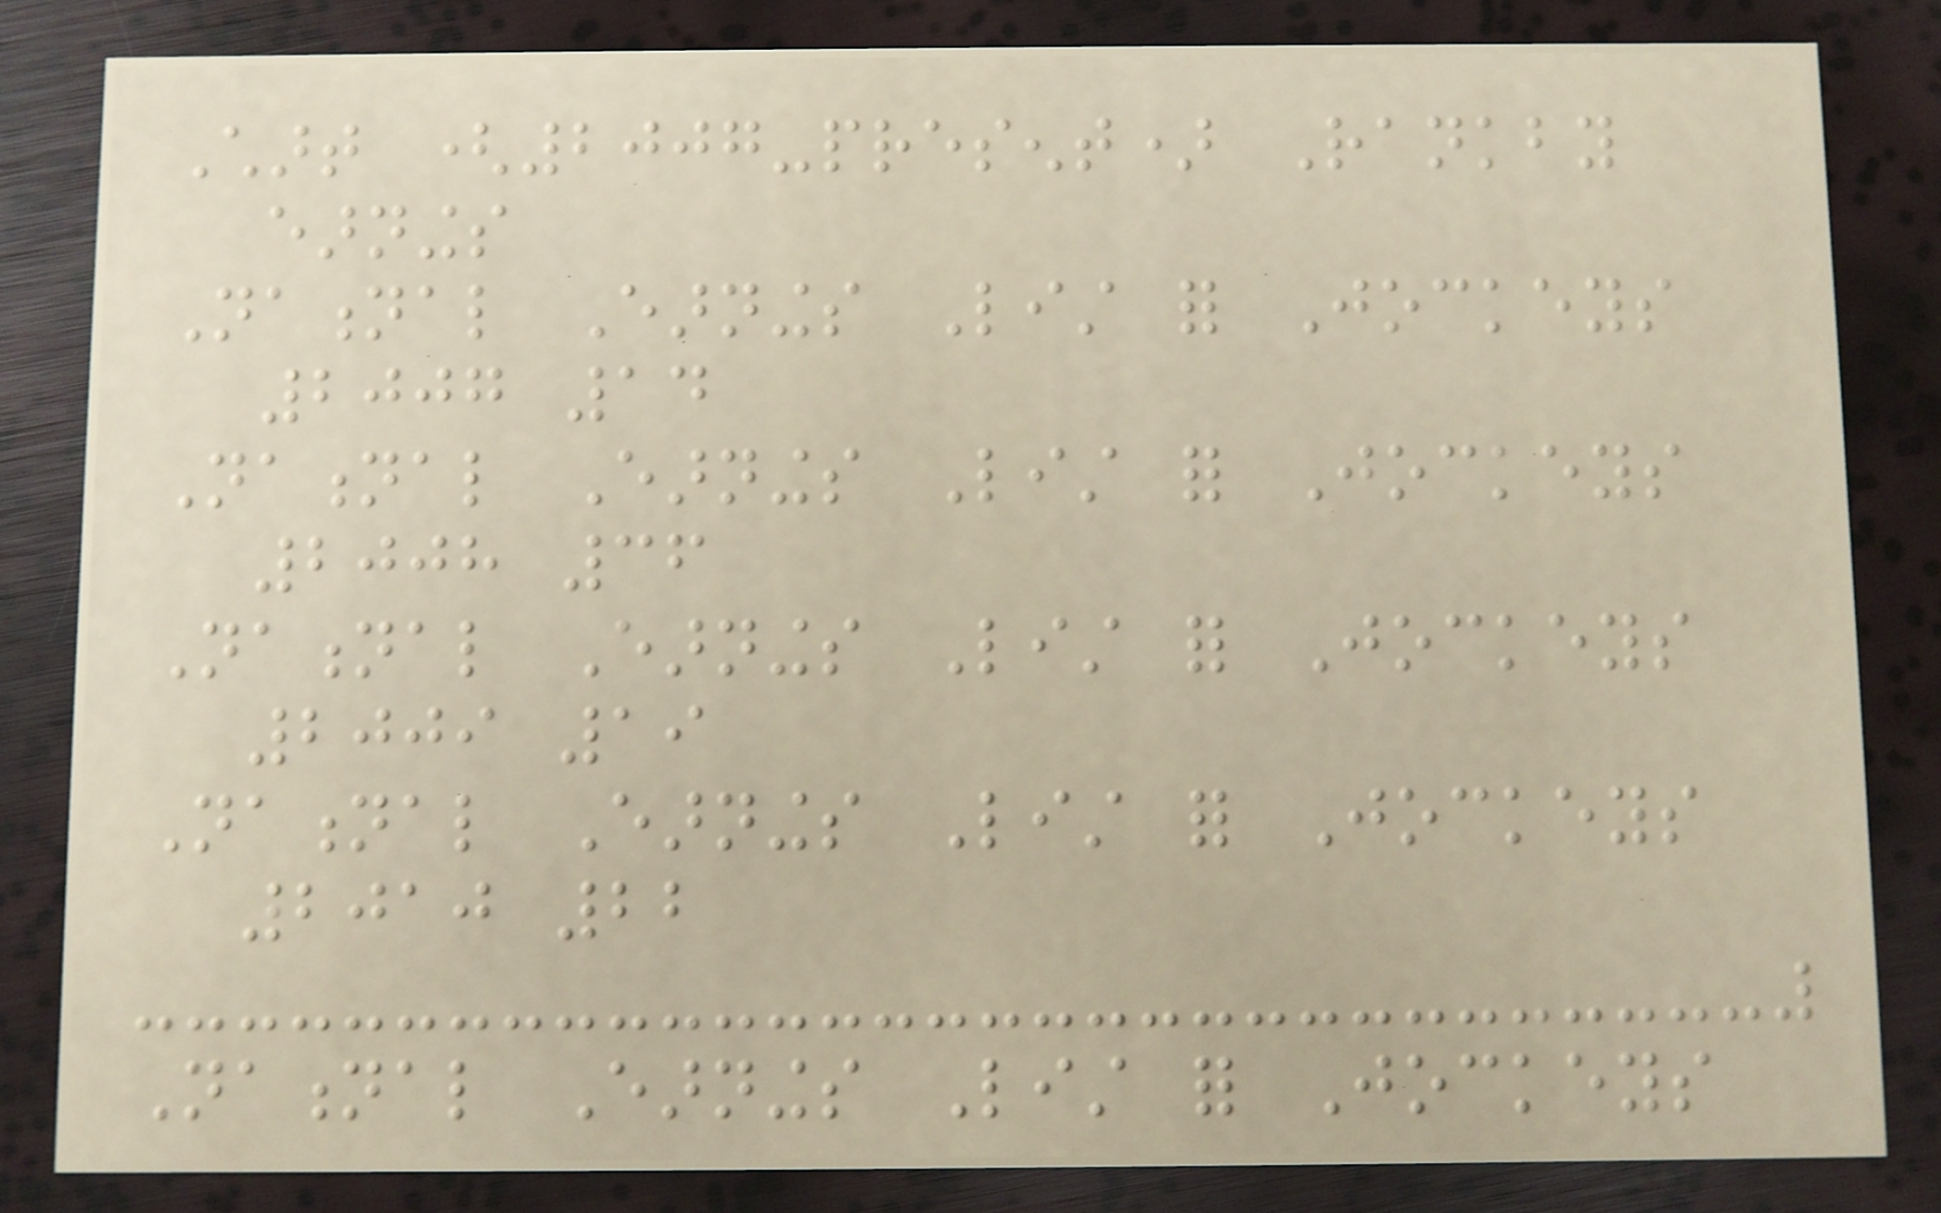Chart (2007-present) Rankby
earnings
National Earnings List for Jockeys
2007 14
National Earnings List for Jockeys
2008 36
National Earnings List for Jockeys
2009 19
National Earnings List for Jockeys
2010 22
National Earnings List for Jockeys
